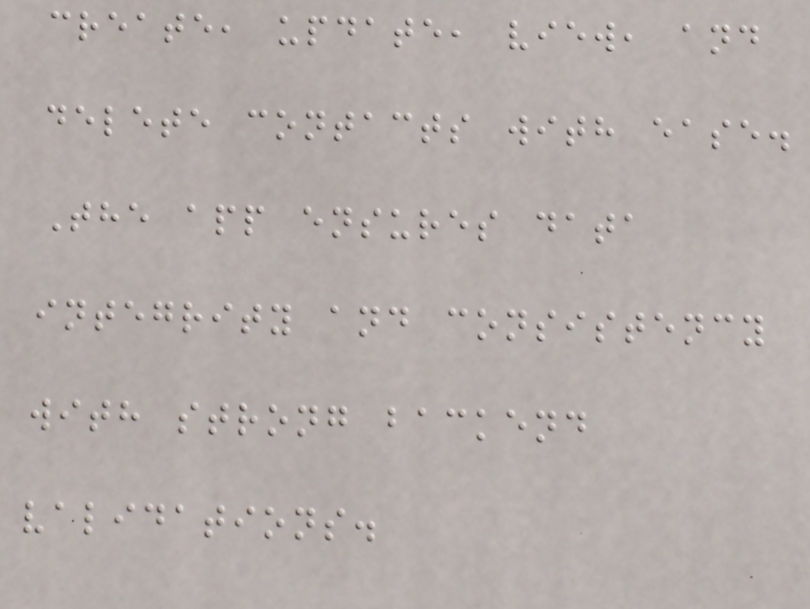create, update, view, and
delete contacts with ease.
The app ensures data
integrity and consistency
with strong backend
validations.
